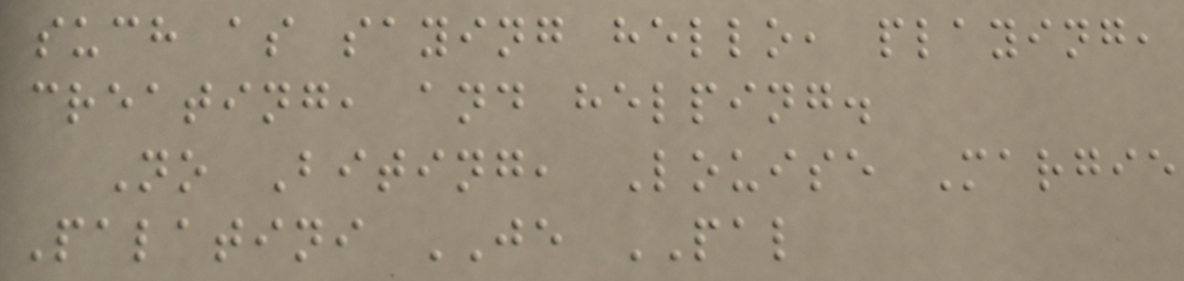such as saying hello, playing,
creating, and helping.
No Biting, Louise Margie
Palatini JE PAL
